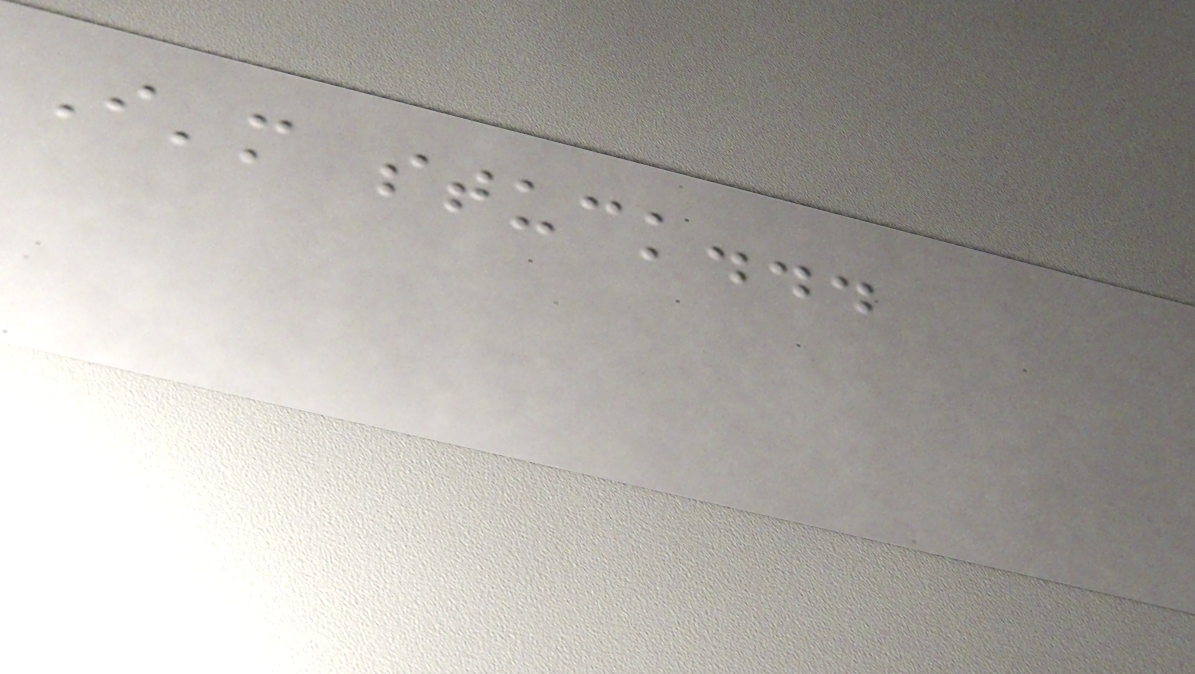I'm stuck...
